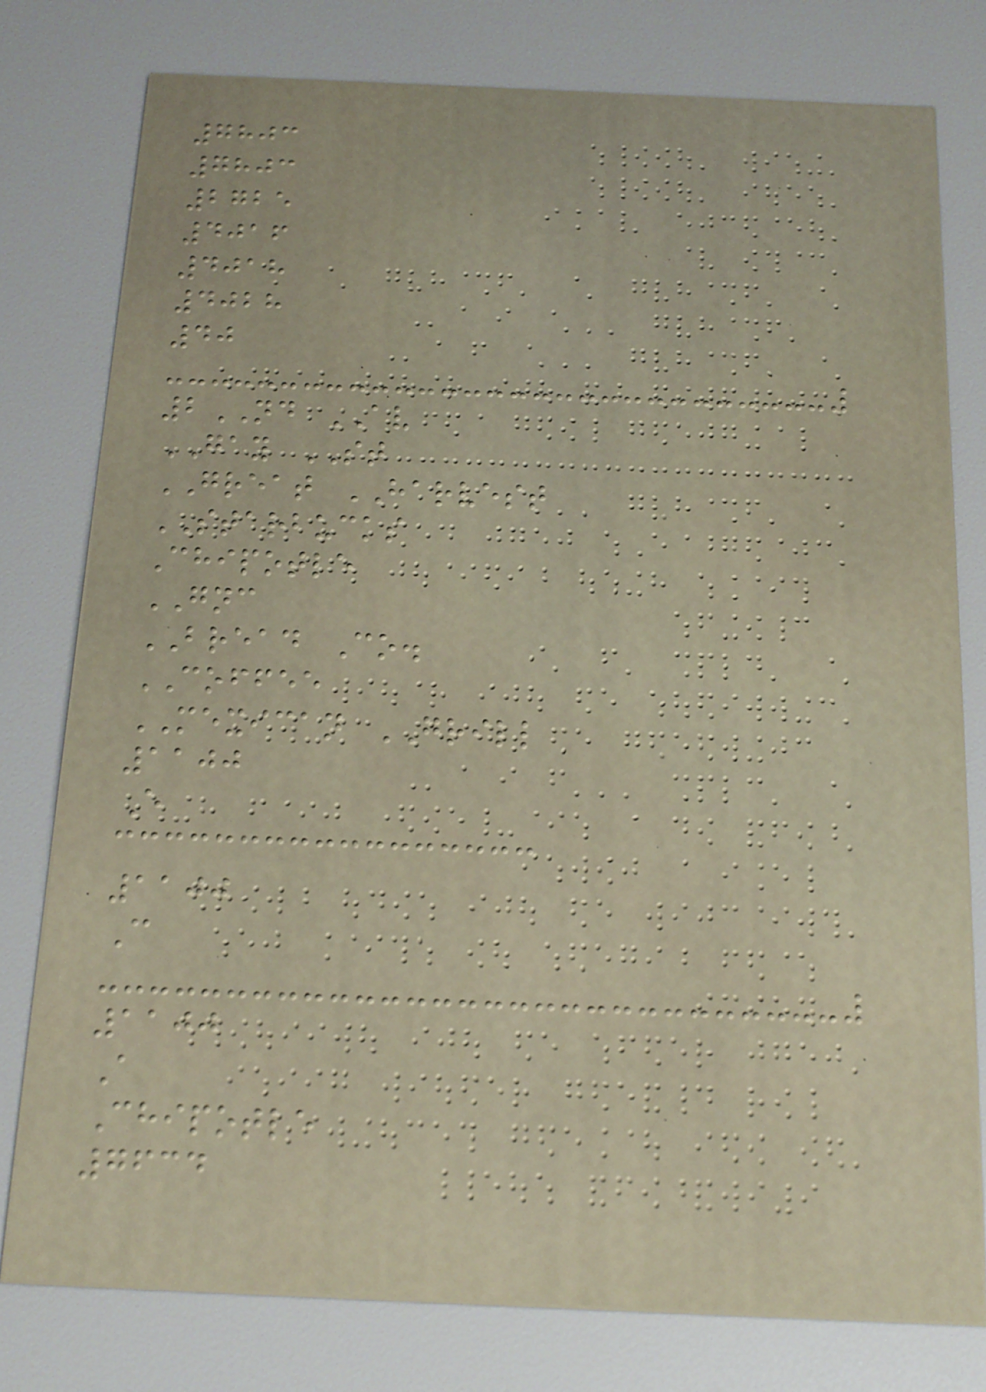7803
7803
2725
4016
4018
4028
40
2ND AV
GAY ST
GREAT HARVEST
STARBUCKS
Chipotle
GNC
BREAD Co.
COFFEE
MEXICAN GRILL
1100
E
1100
C
1100
A
Chipotle
7634
